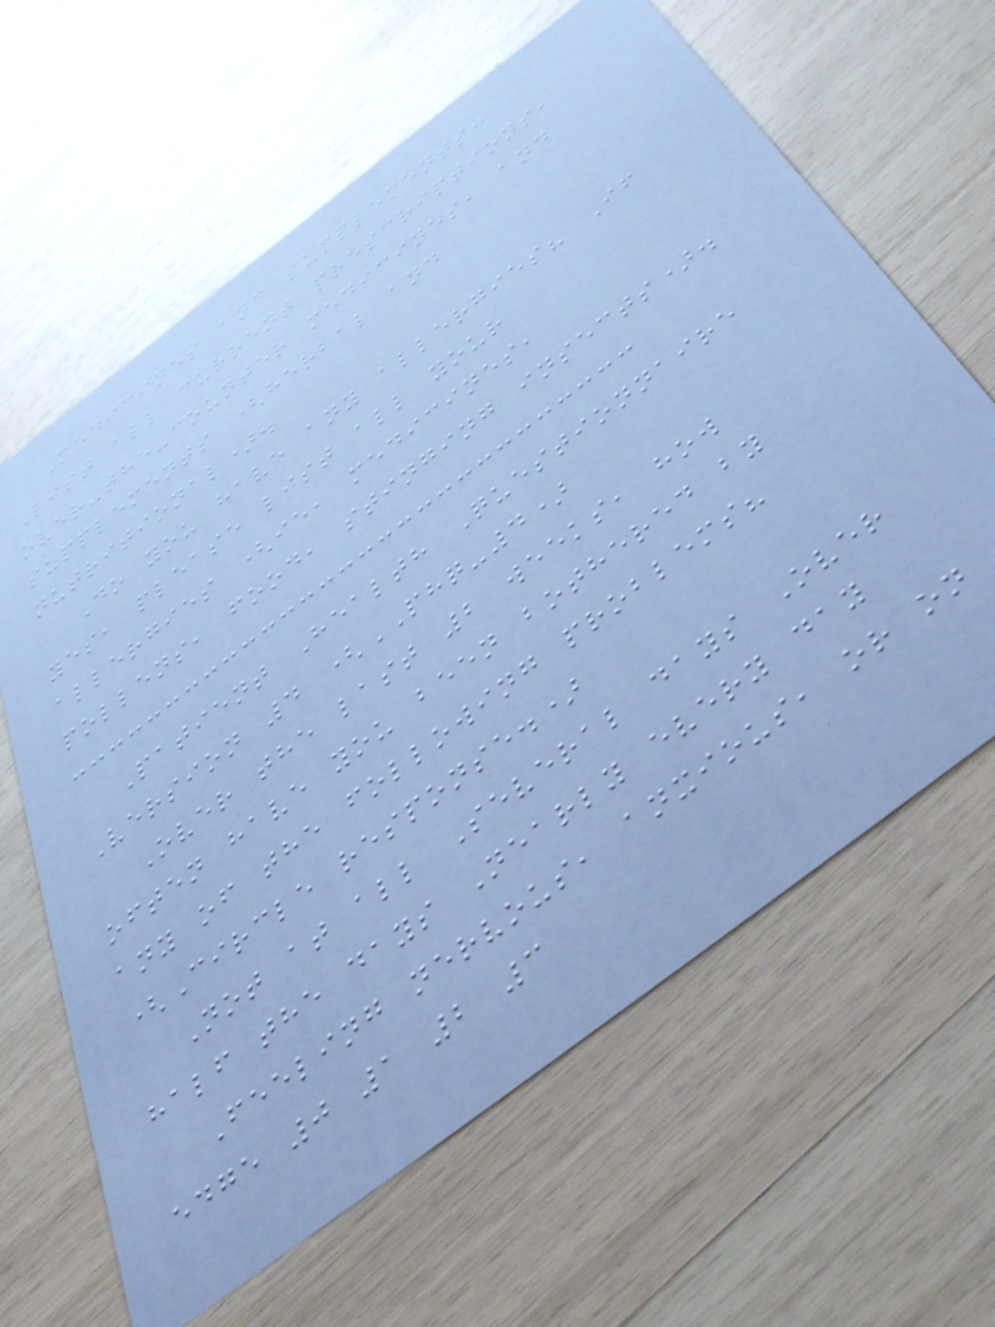Medicines and supplements:
List all current prescriptions,
over-the-counter medicines, and
supplements (herbal and
nutritional).
Do you have any allergies? If
yes, please list all your
allergies (ie, medicines,
pollens, food, stinging insects).
Patient Health Questionnaire
Version 4 (PHQ-4)
Over the last 2 weeks, how
often have you been bothered by
any of the following problems?
(Circle response.)
Not at all Several days Over
half the days Nearly every day
Feeling nervous, anxious, or on
edge 0 1 2 3
